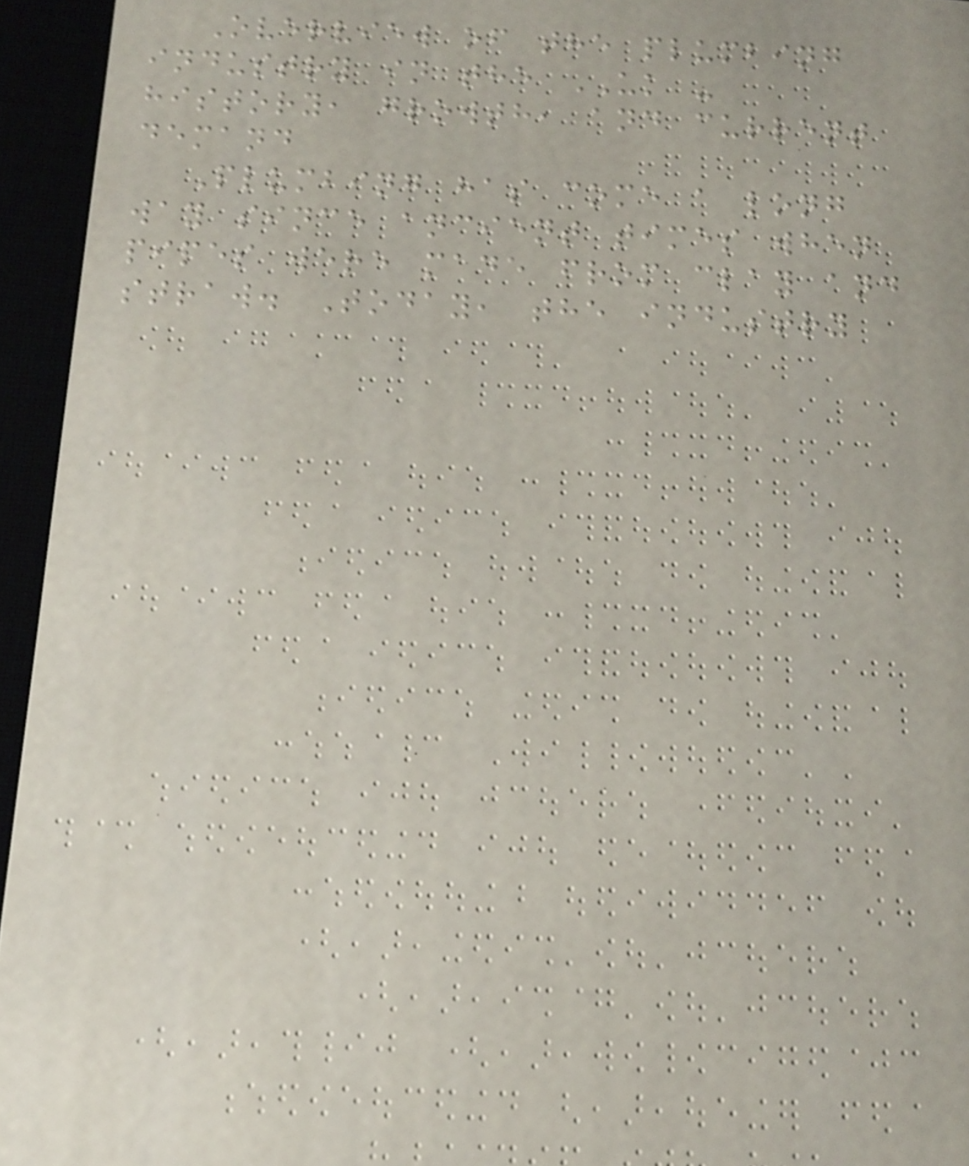Overview of the plumbing
industry in the UK -
history, growth, and current
demand
Plumbing has come a long
way since ancient times when
pipes were made from clay and
straw. Today, the industry
